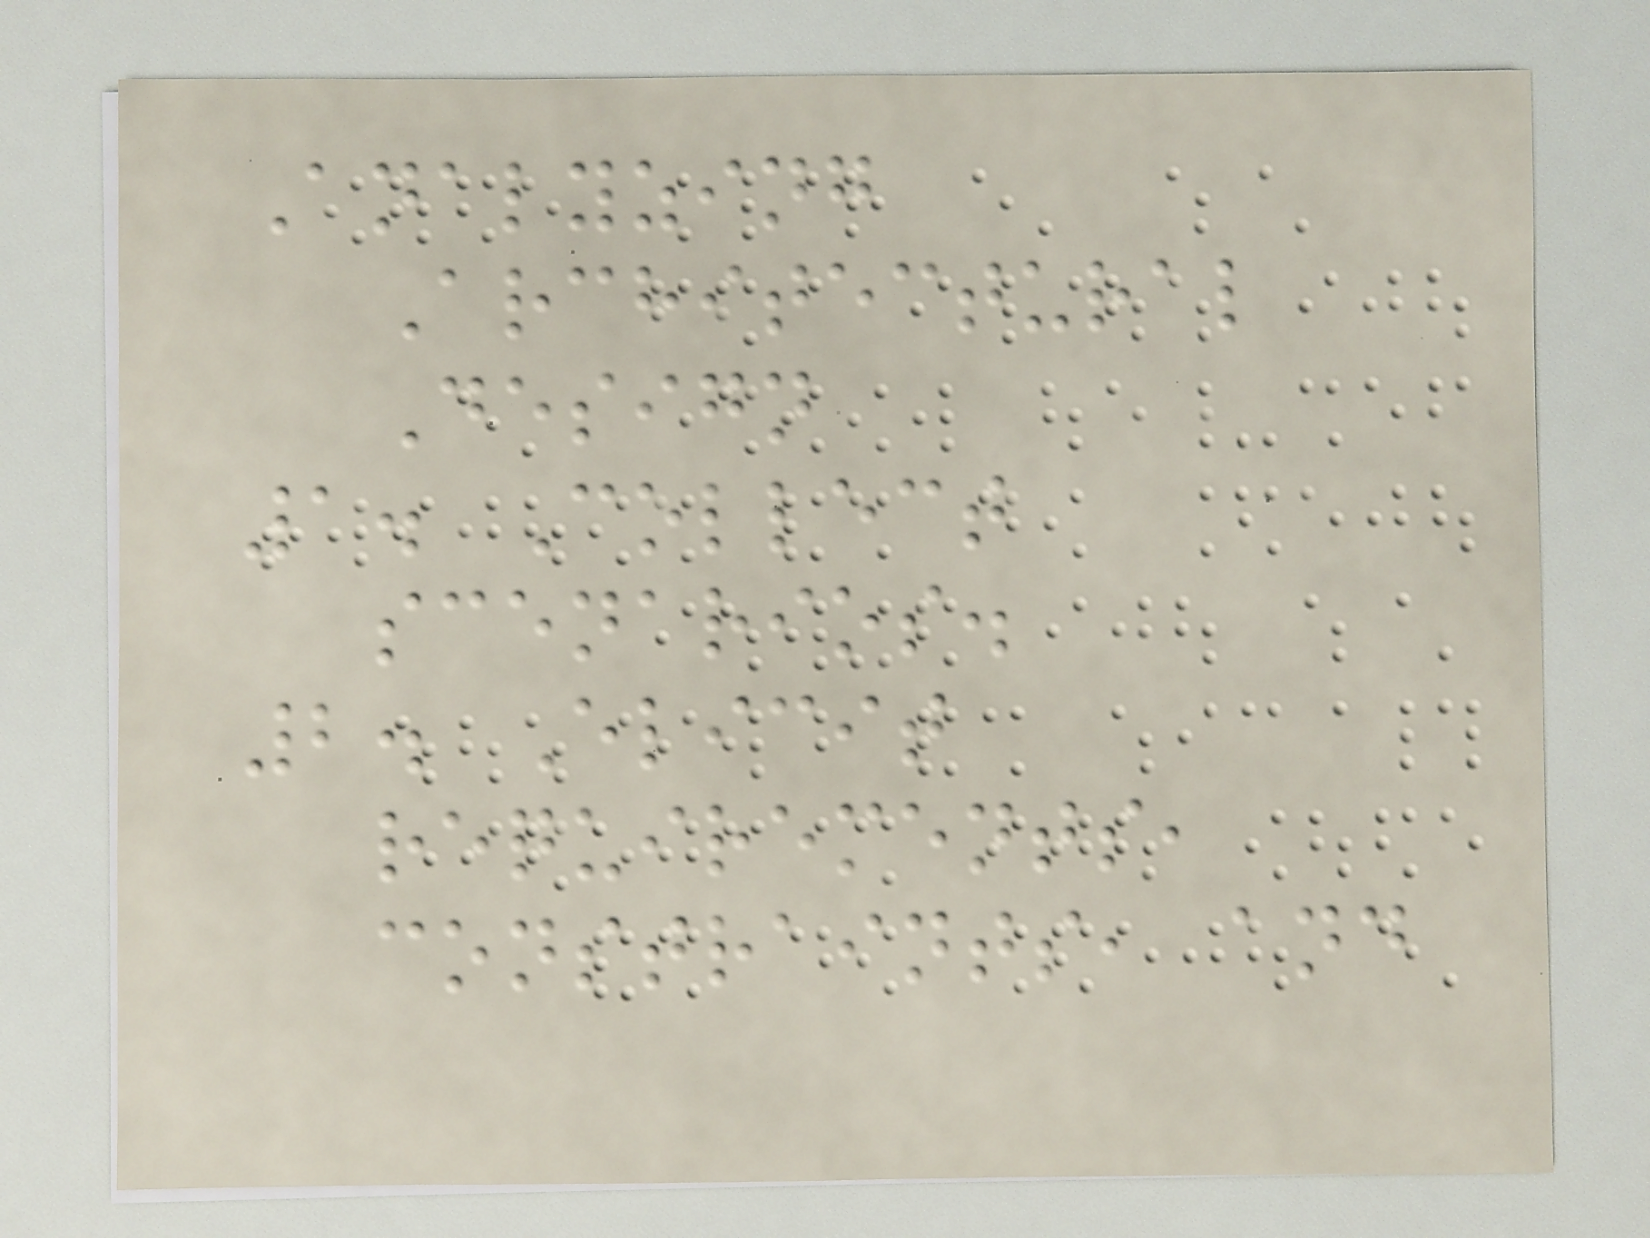Analyzing
Architectural
Design
1. Collect
scenarios.
2. Elicit
requirements,
constraints, and
